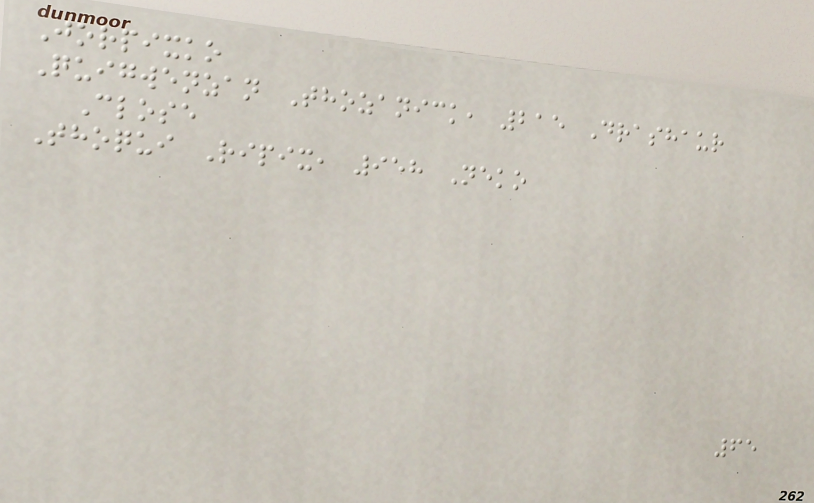Jorpixko
Quigwenzan Thozanick, 215 Drashaur
Close
Thoqui Ripix, 958 Neko
65
